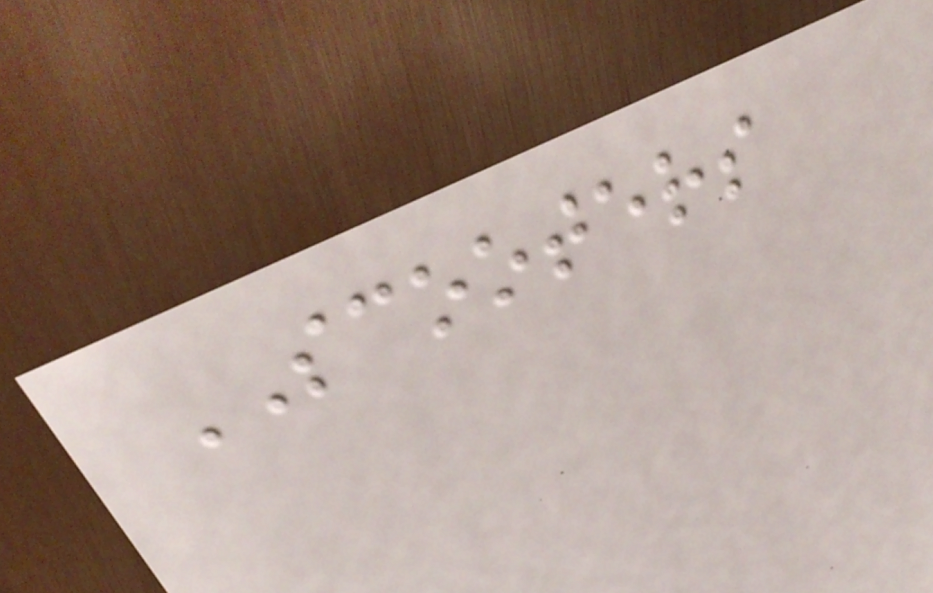SCOOTERS
